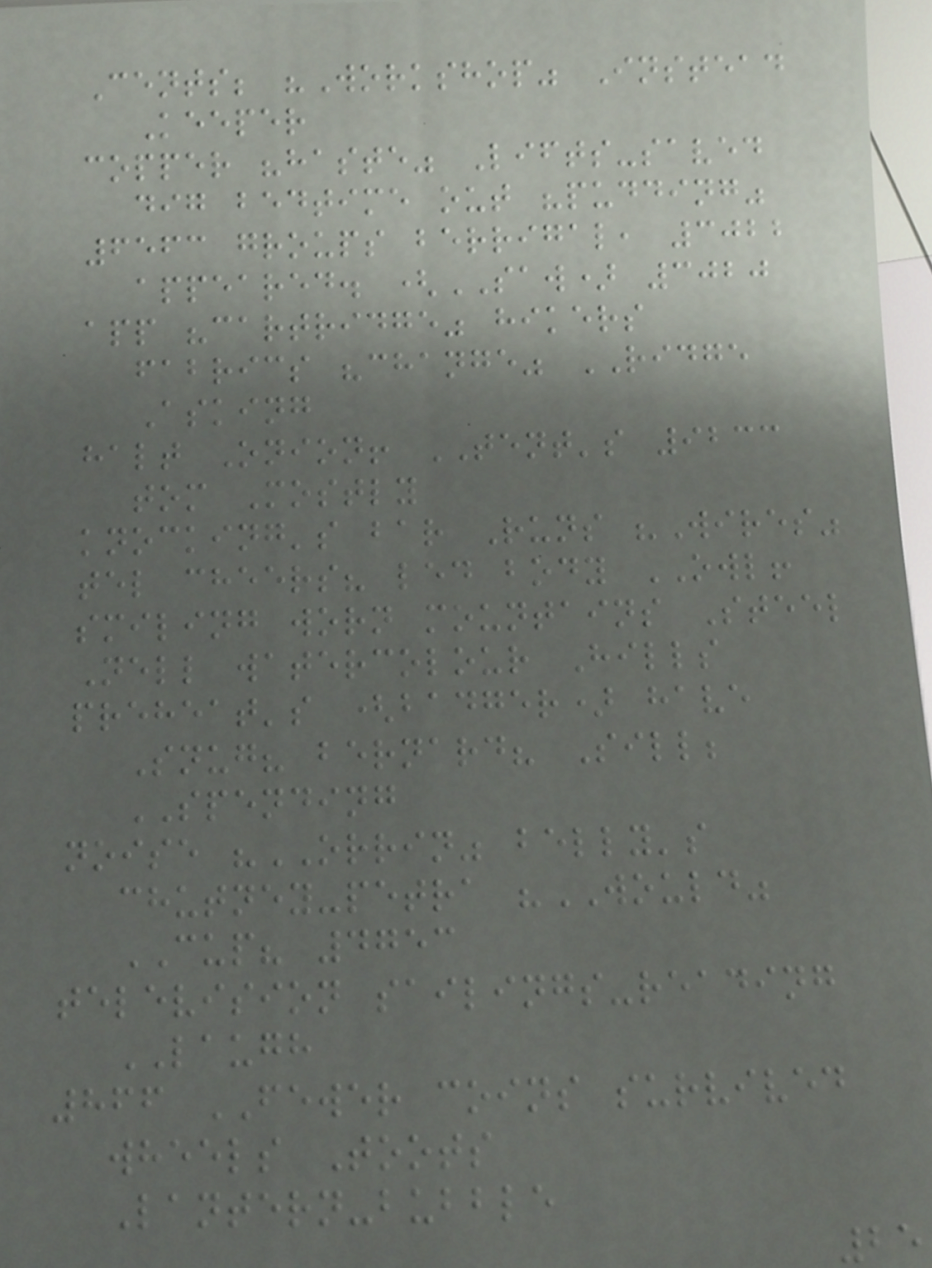Cents; "Workshop" Instead
Keeper
copper "haste" Lifts-saved
dig bedtime out "pudding"
6563 groups berrigal, 3022
appeared. (SAW) 3020
app "cartridge" hikers
fabrics "change" RIDGE
Asking
halt Onion! TENT's 9233
tom Mostly
knocking's bar Runs "Wires"
tel cheers? led body OWL!
smiling worn mountains Steel
Nell watercolour Hills
preheat's (badger) have
Snug? bernard? Sill;
SPENDING
noise "ORRIN" belly's
chutney-petra "WOULD"
CUP? 4753
television sailings-reading
LAUGH
866 FEWER coins survived
wheels Toots
Lantern-bubble
25
